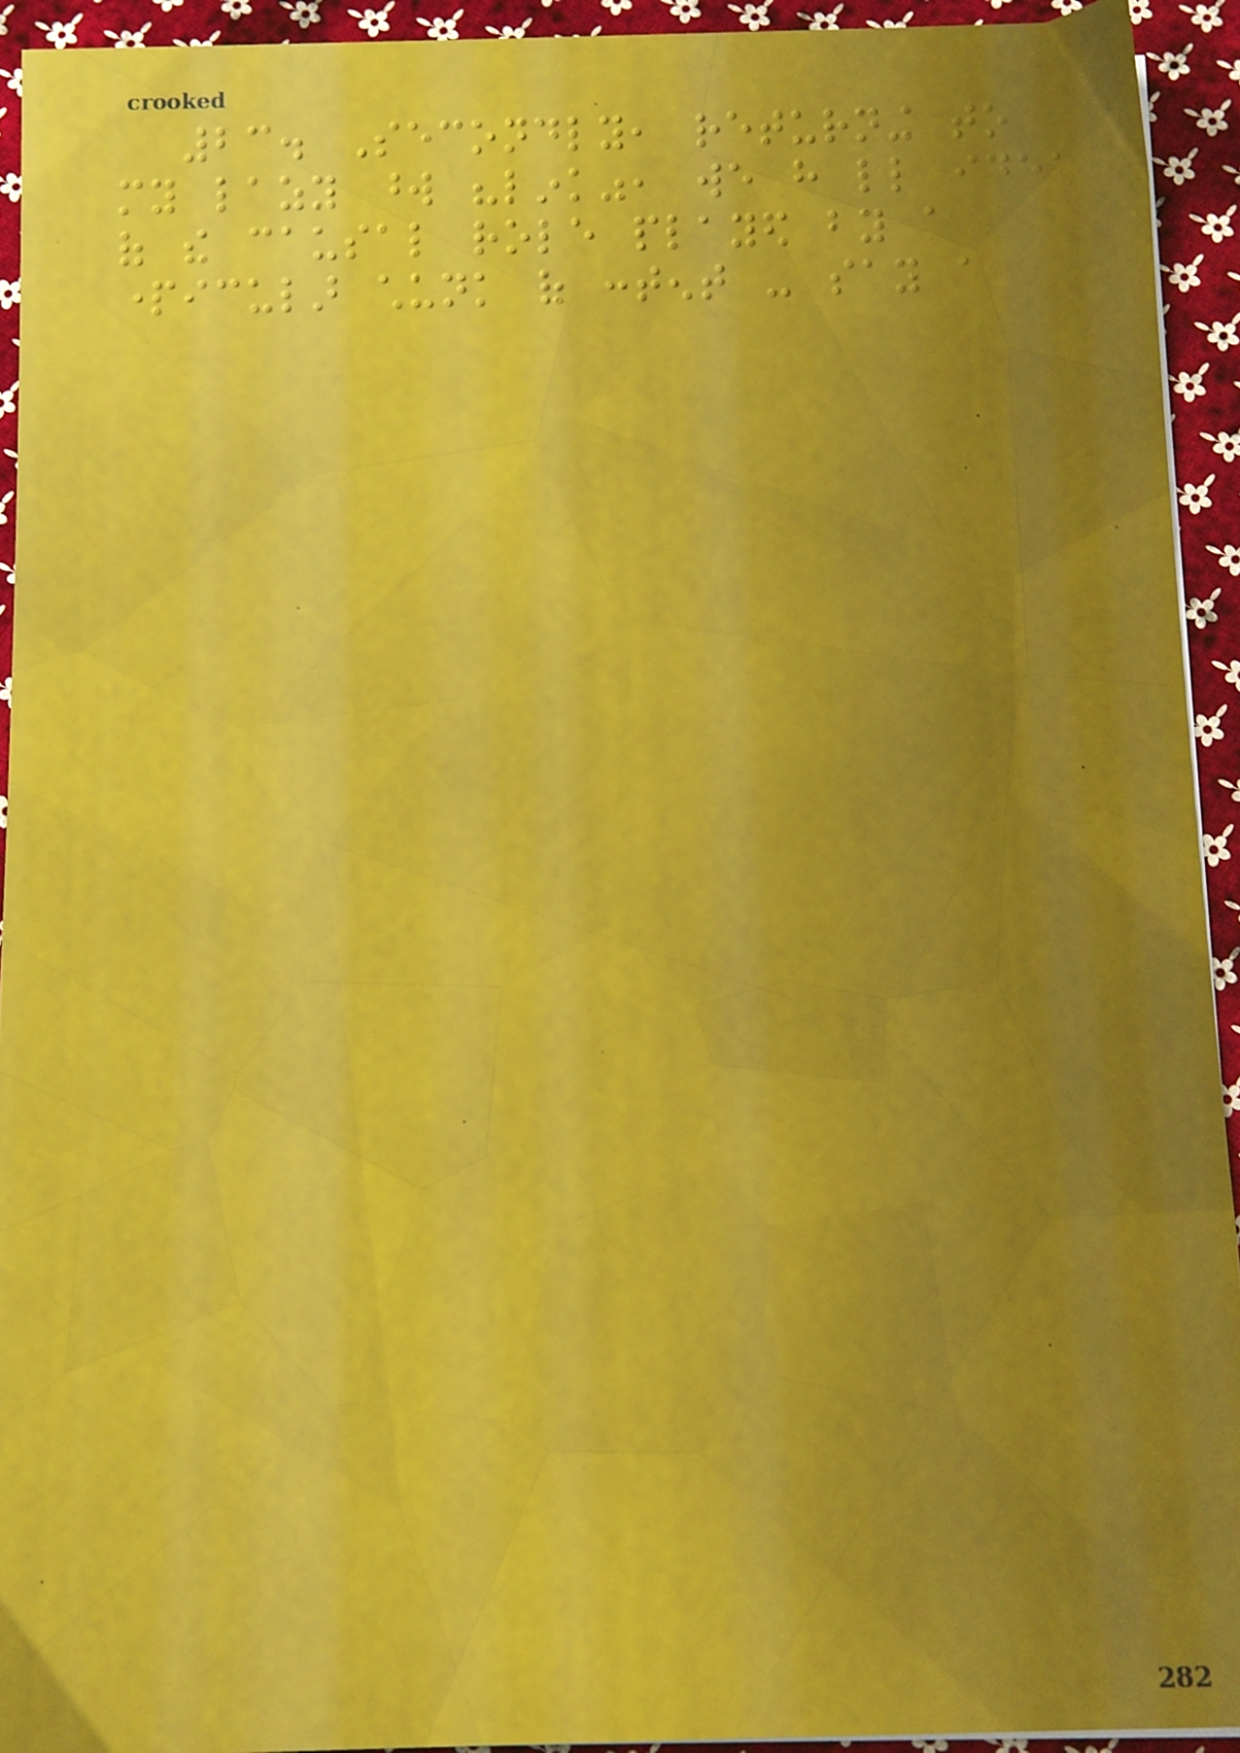23. Secondly, returning to
my lazy word "link", we have little idea
of the causal role played by a
particular chunk of content - say a
